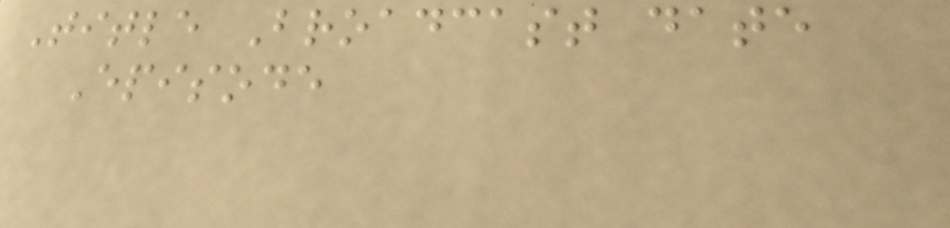Title Broadcast date
Episode
